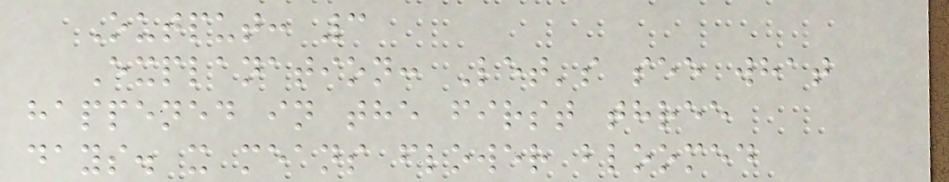Output: 3
Explanation: Let's see what
happened in the first three
days. x means flower bloomed
